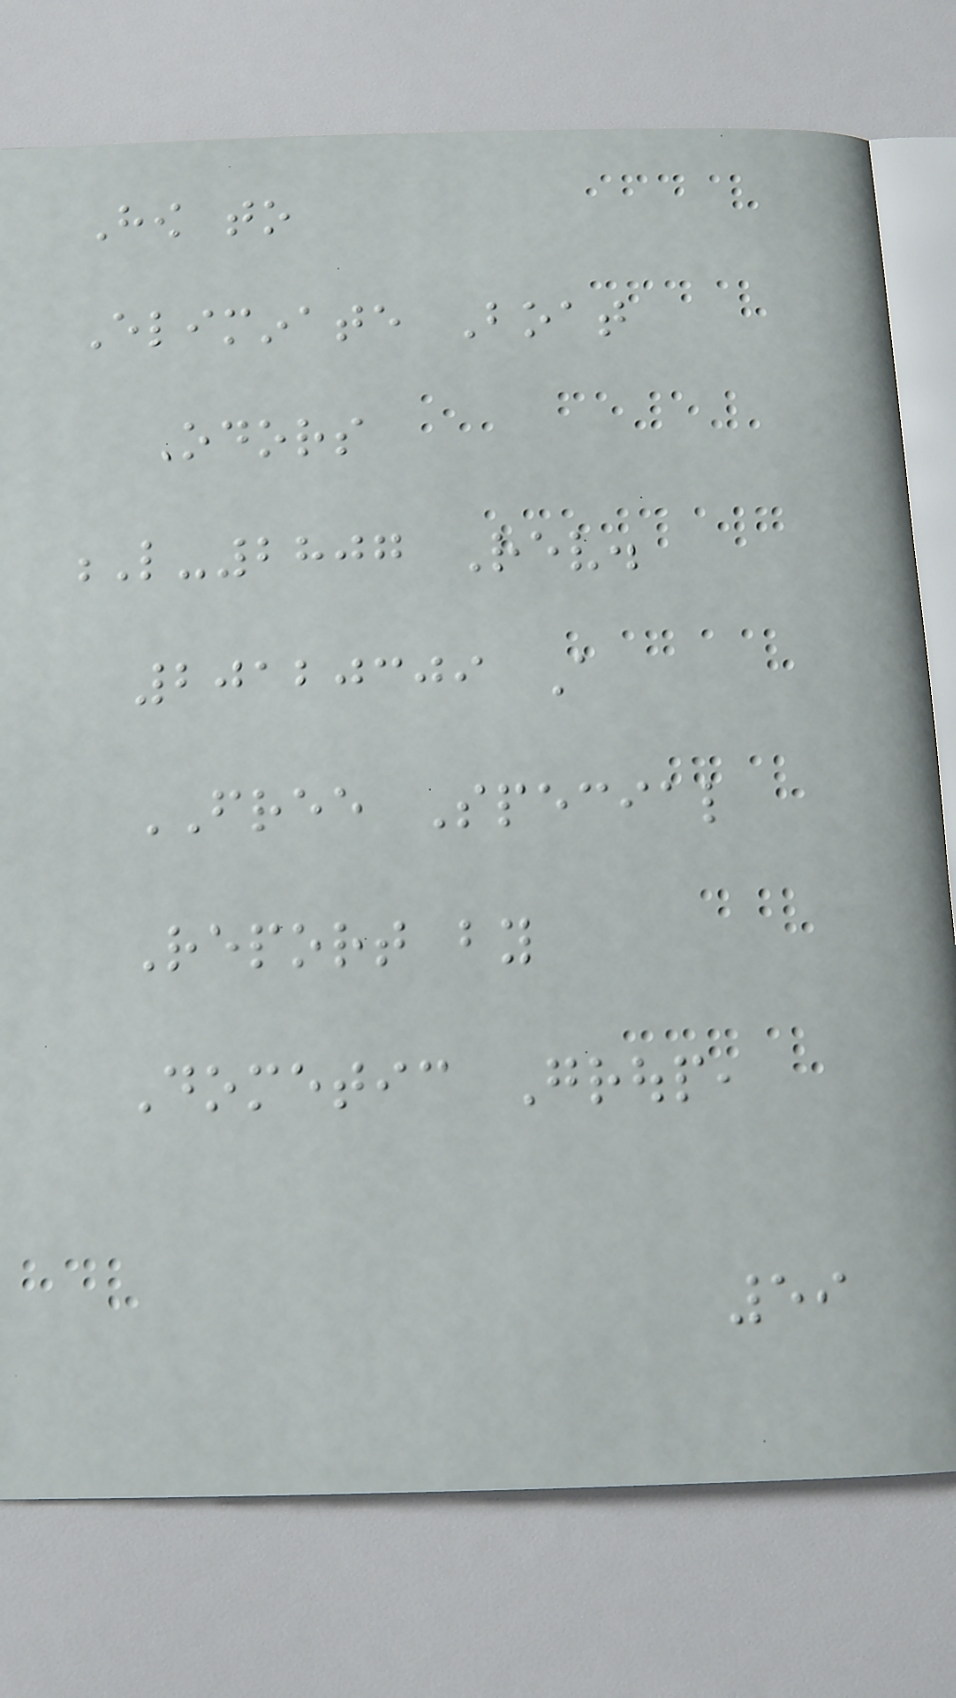How to
Eliminate Boat
Odors
L-2807 Rev.
20120309 A
FREE Special
Report by
Dometic Group,
59
